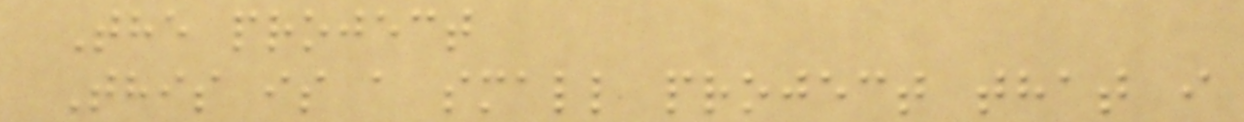The project
This is a small project that i
